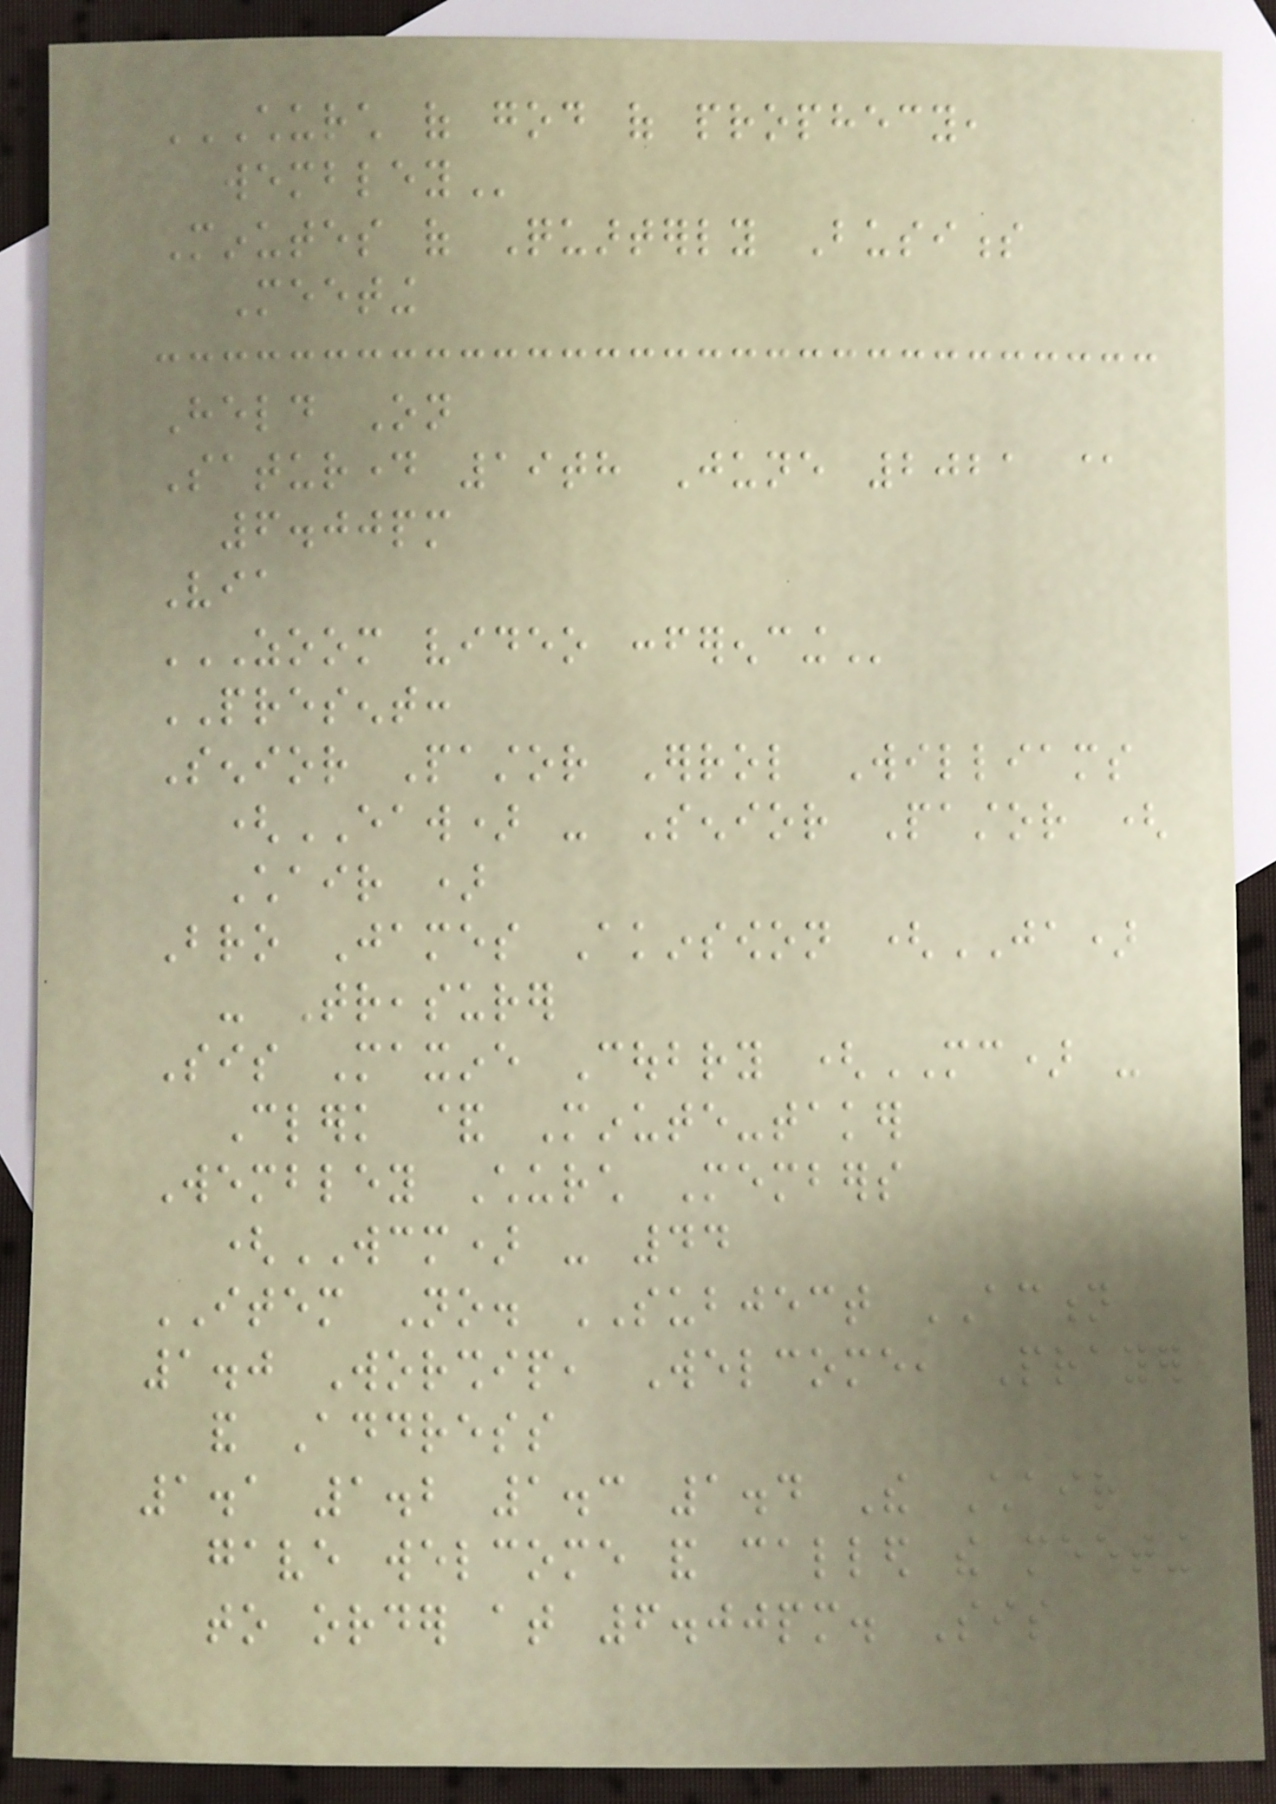CHURCH OF GOD OF PROPHECY,
WEMBLEY
Minutes of Quarterly Business
Meeting
Held On
Saturday 19th June 2021 @
6.00pm
Via
ZOOM VIDEO CONFERENCING
PRESENT:
Senior Pastor Errol Williams
(EAW) - Senior Pastor (
Chair )
Bro James Akinsowon (JA)
- Treasurer
Sis Maxine Coubry (MC) -
Clerk & Minute-taker
Wembley Church Members
(WCM) - 44
ITEM No. SUBJECT ACTION
1.0 Worship, Welcome, Prayer
and Address
1.1 1.2 1.3 1.4 The Chair
gave welcome and called the meeting
to order at 6.00pm. Sis
